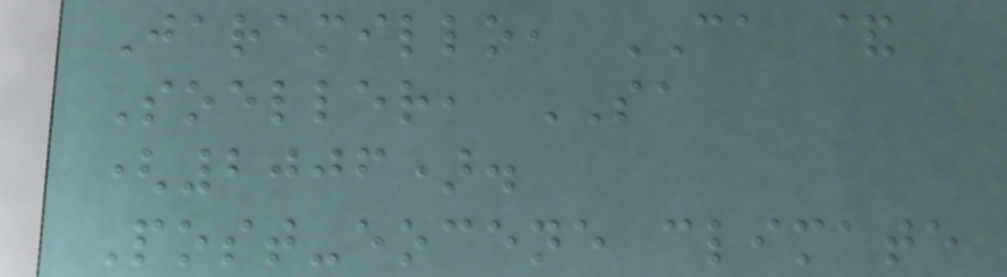Jaramillo, CA &
Soeller, SA
(2006).
Post-eocene climate
